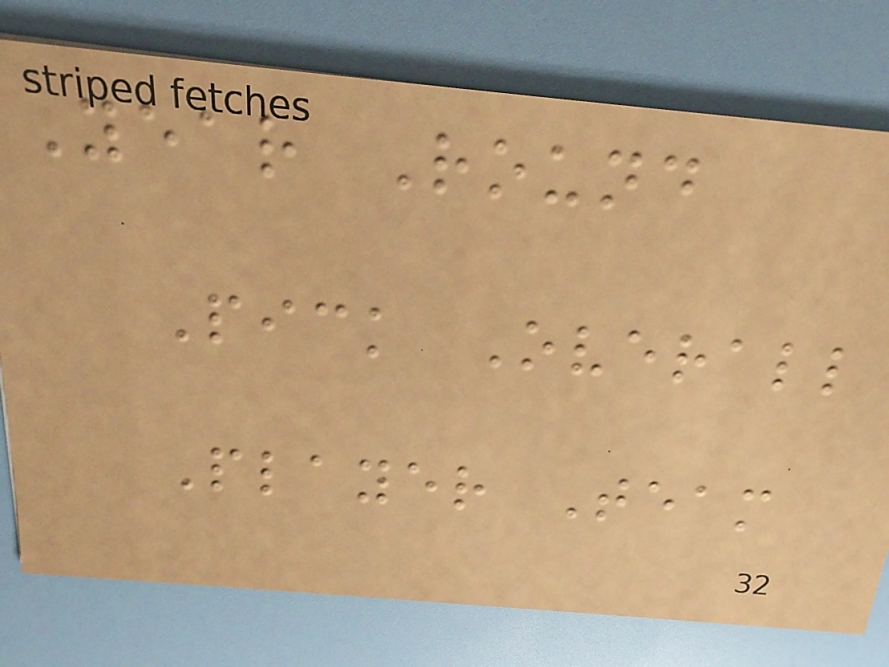Year Round
Pick Overall
Player Team
